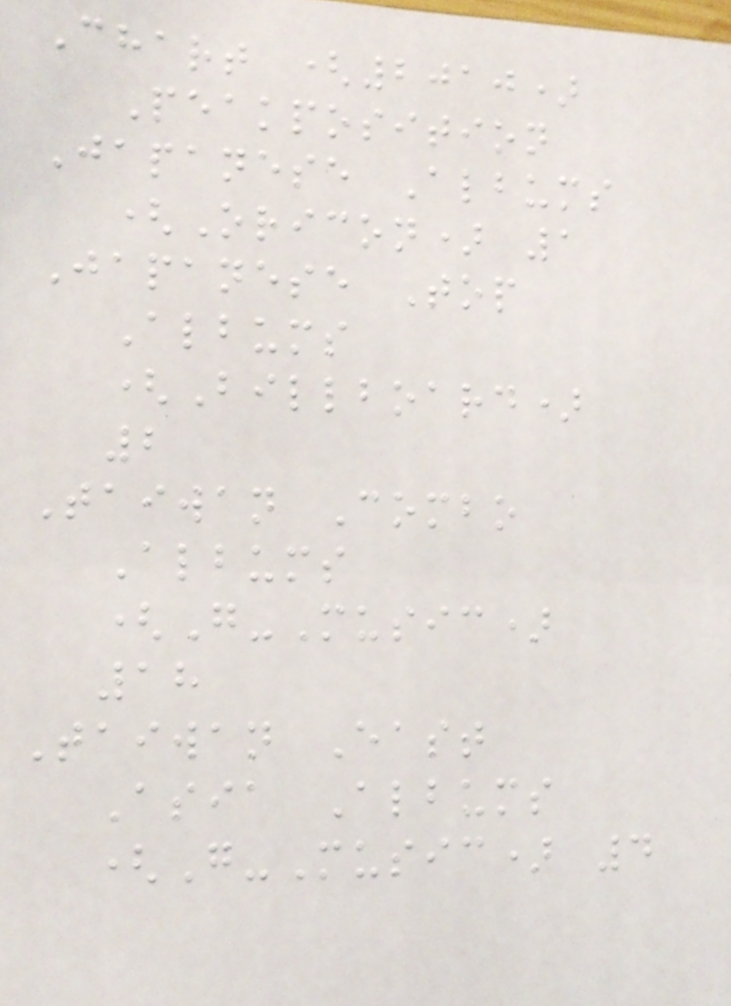Chart (2010)
Peakposition
Japanese Albums
(Oricon) 1
Japanese Top
Albums
(Billboard)
2
Taiwan Combo
Albums
(G-Music)
18
Taiwan East
Asia Albums
(G-Music) 4
